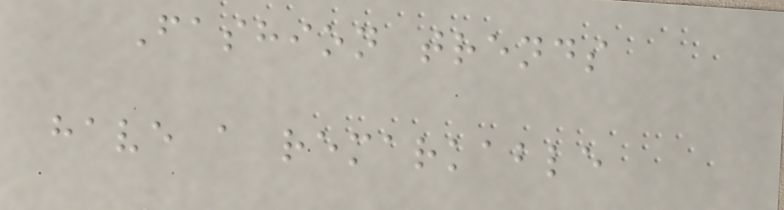Fashion trends
have a remarkable
